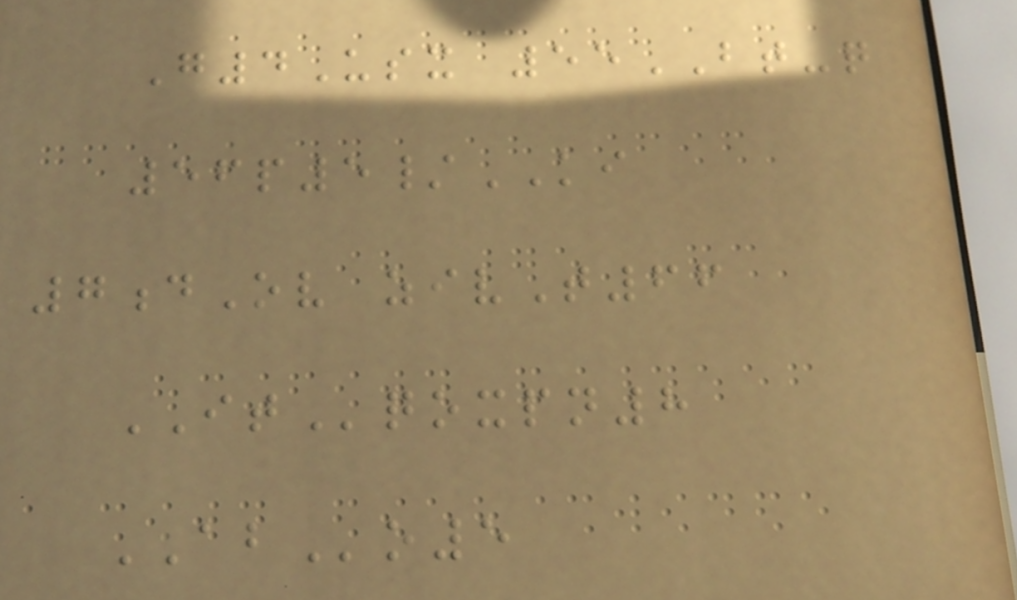G4Usx 55BT-q
56p5/KI
7dOv zivT66
ITqoxpn8
ABo5
